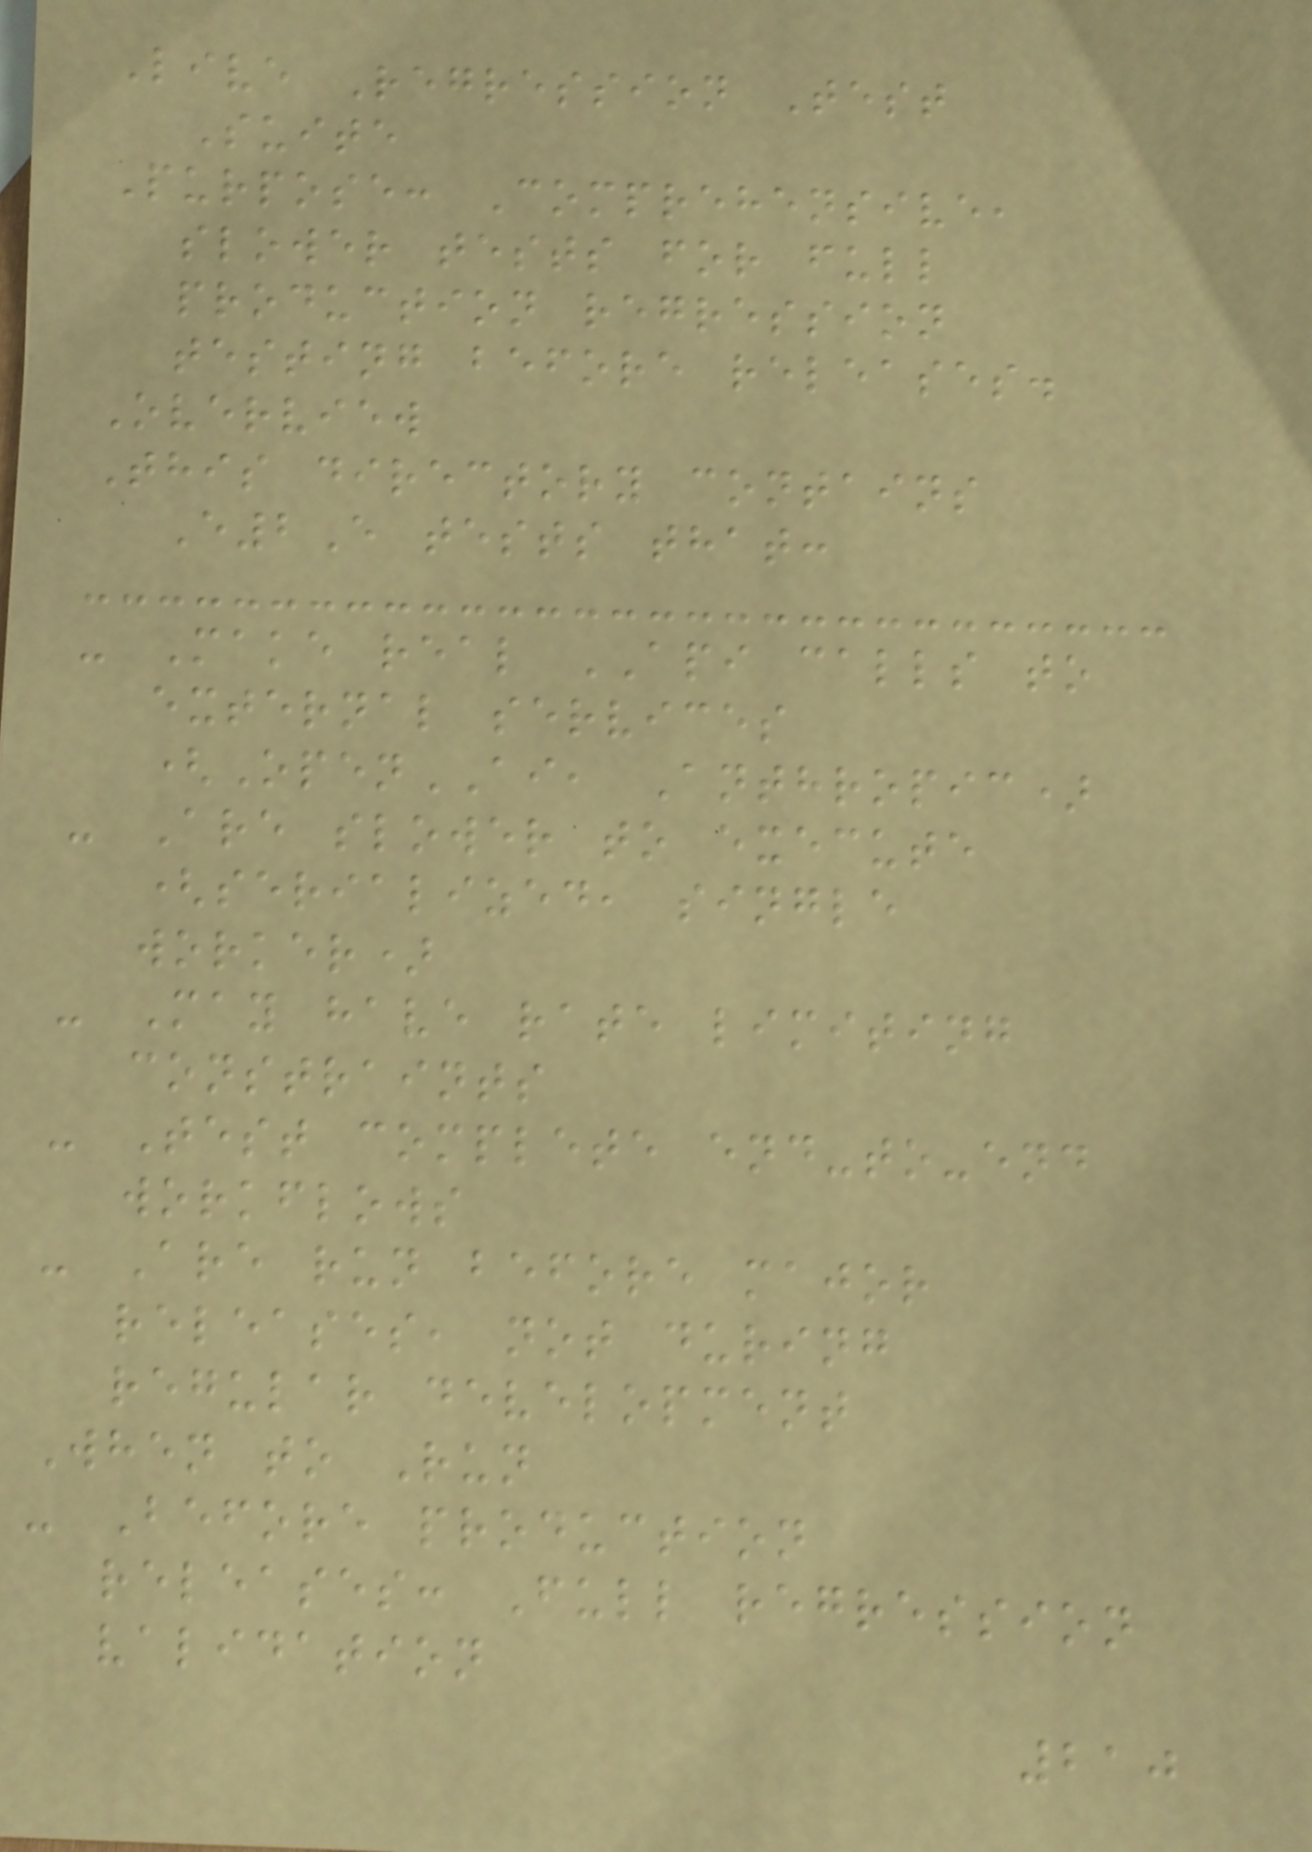Live Regression Test
Suite
Purpose: Comprehensive,
slower tests for full
production regression
testing before releases.
Overview
This directory contains
E2E tests that:
- Make real API calls to
external services
(OpenAI, Anthropic)
- Are slower to execute
(serialized, single
worker)
- May have rate limiting
constraints
- Test complete end-to-end
workflows
- Are run before major
releases, not during
regular development
When to Run
- Before production
releases: Full regression
validation
210
